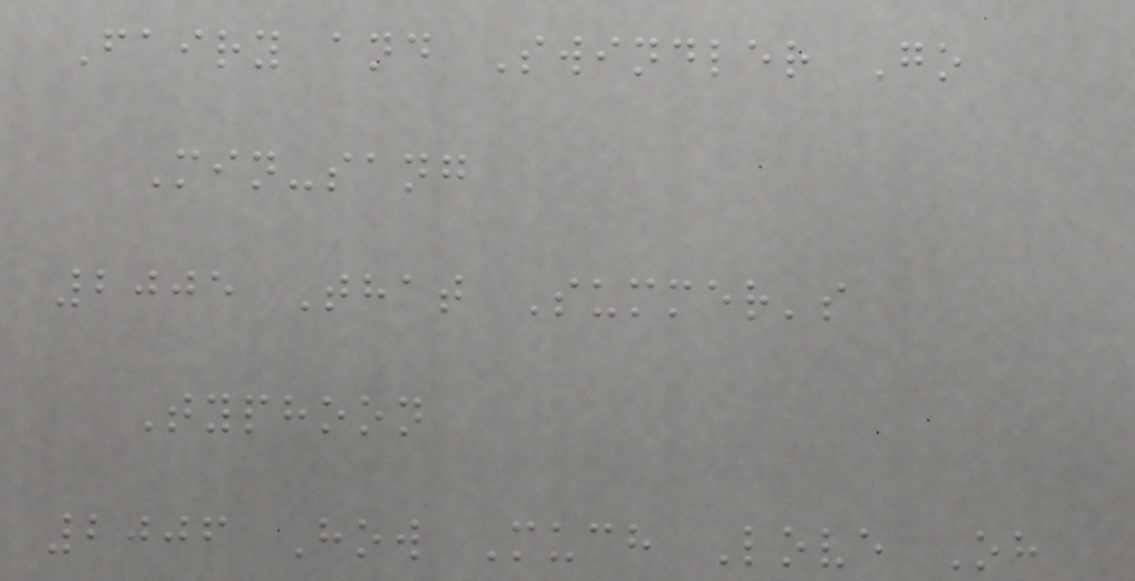Fairy and Swindler Go
Min-sang
2005 That Summer's
Typhoon
2006 How Much Love Oh
